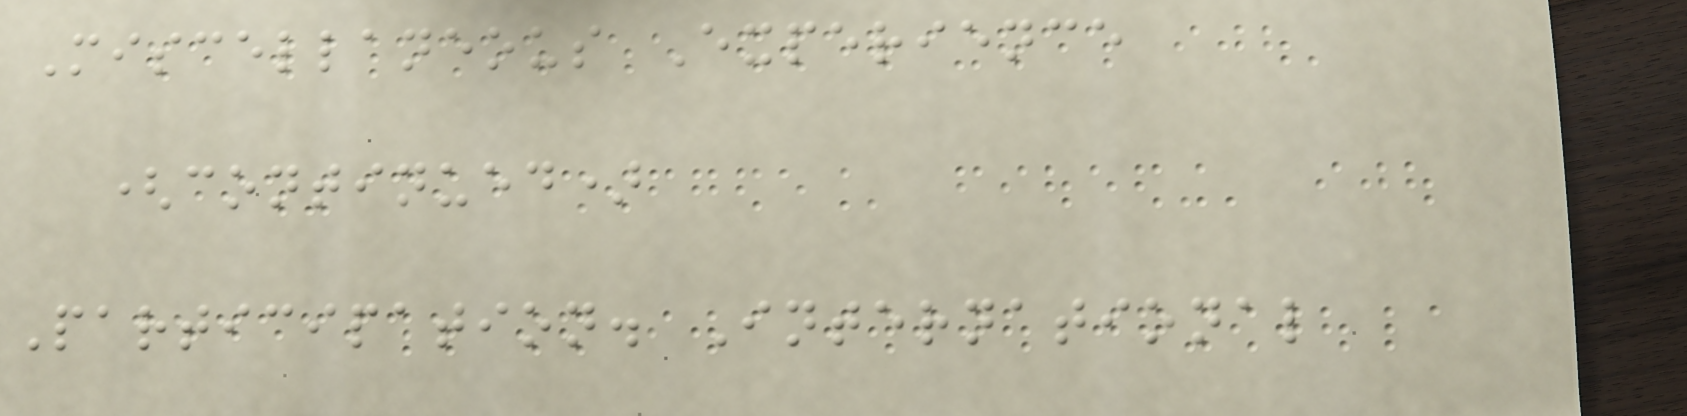Miscellaneous Experience
(continued)
Participation. International
